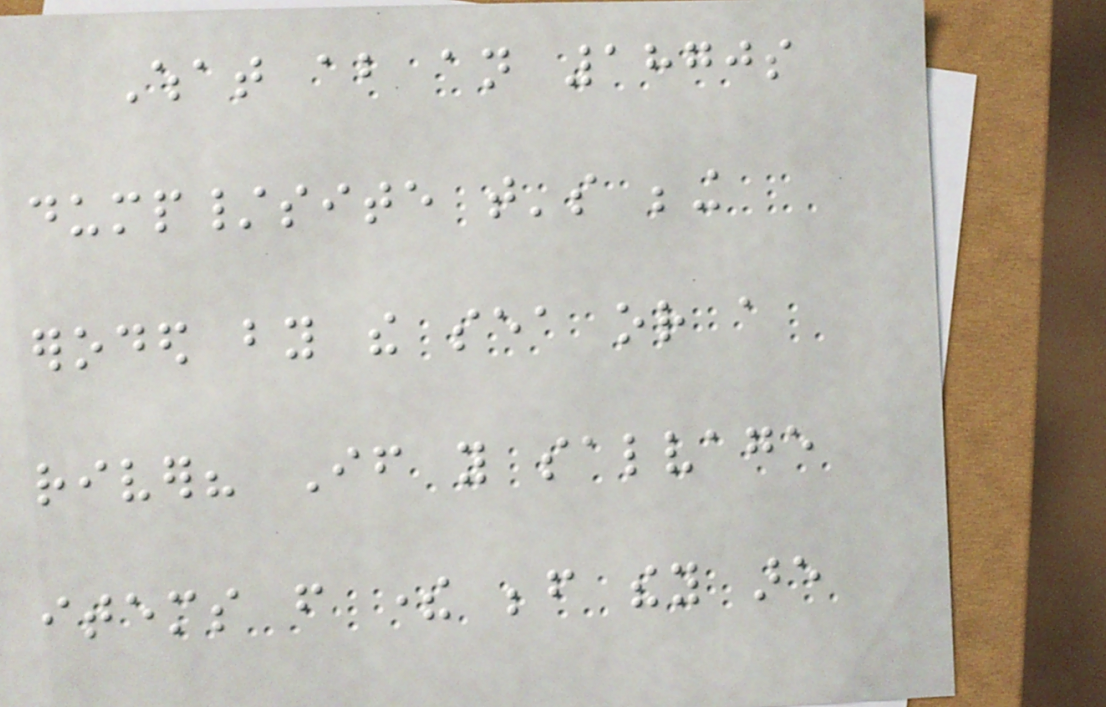What about an 1870s
dump/site that's being
eroded by the sea or a
river? If you salvage
items from there before they are
